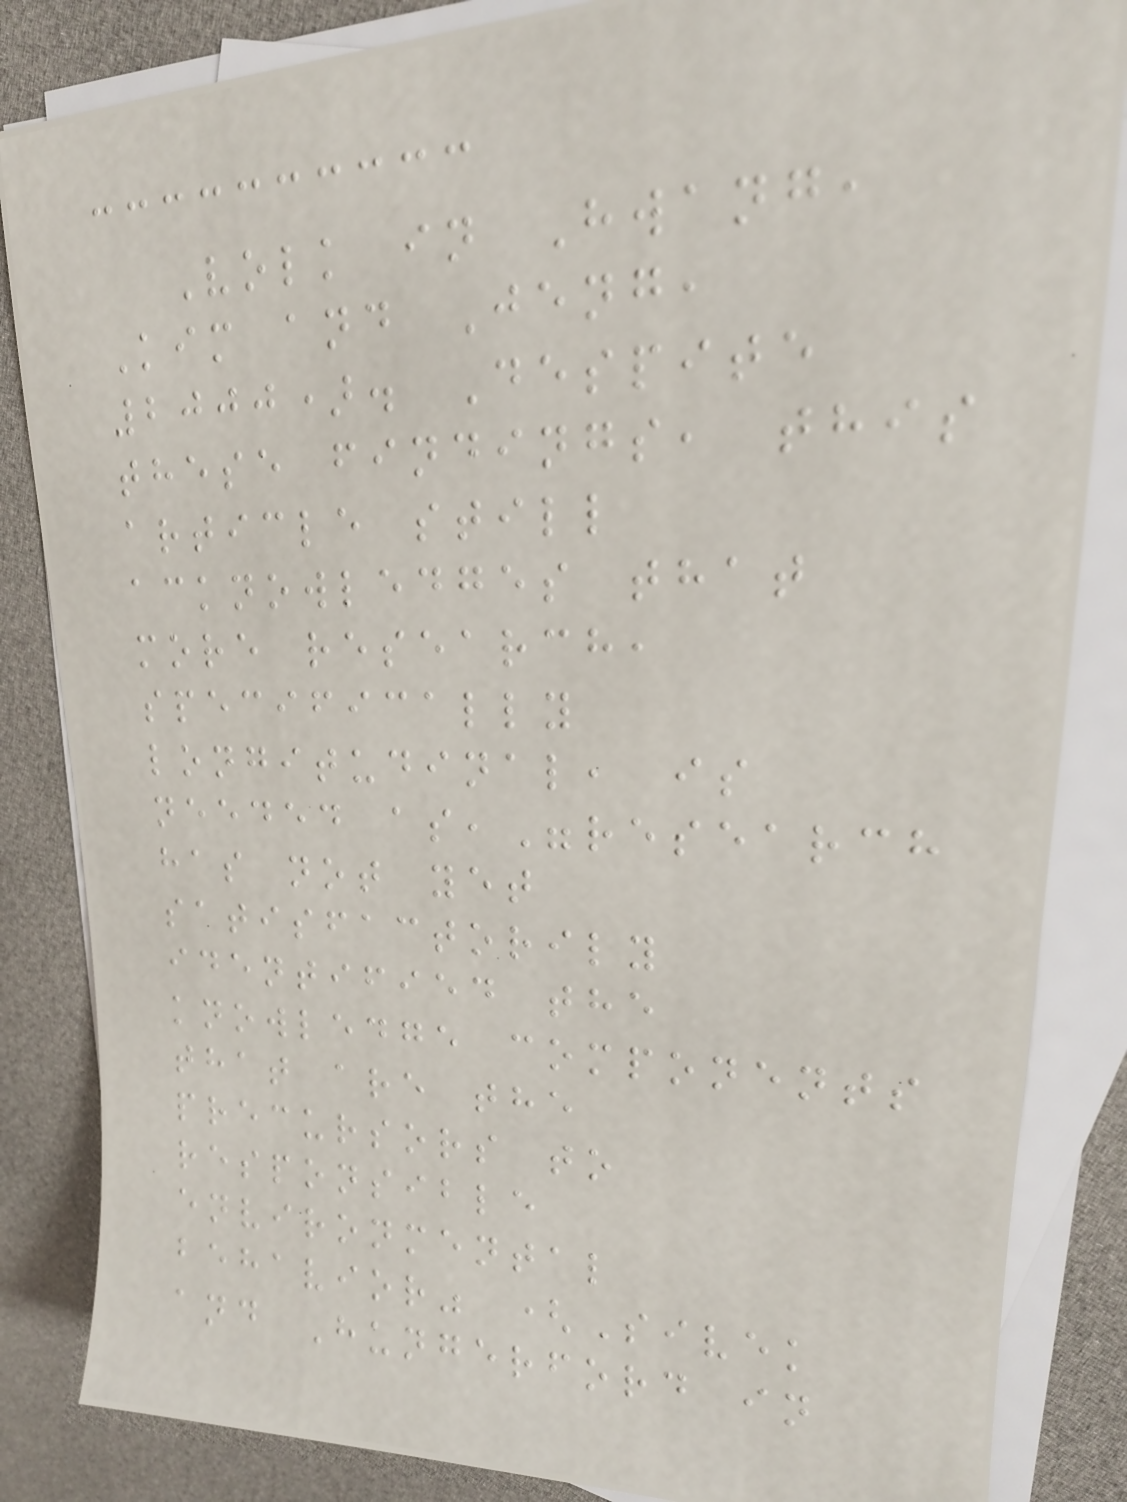Volk in Hwang,
Kim and Jeng,
2000). Despite
these findings, this
article still
acknowledges that
more research,
specifically
longitudinal, is
needed as,"research
has not yet
satisfactorily
identified the
knowledge components
that are the
precursors to
responsible
environmental
behavior" (Sivek
and Hungerford in
